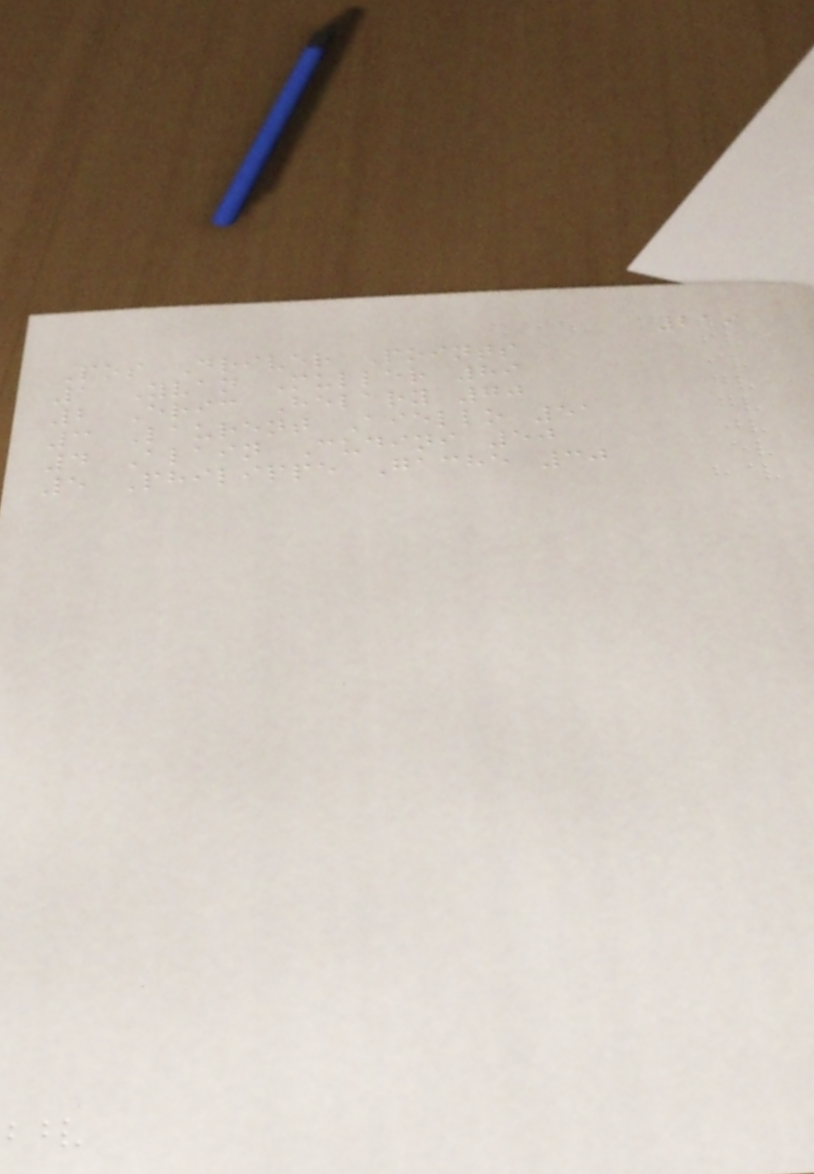219
Pos Driver Points
1 Yvan Muller 89
2 Eric Helary 70
3 Laurent Aiello 51
4 Alain Cudini 50
5 Philippe Gache 30
